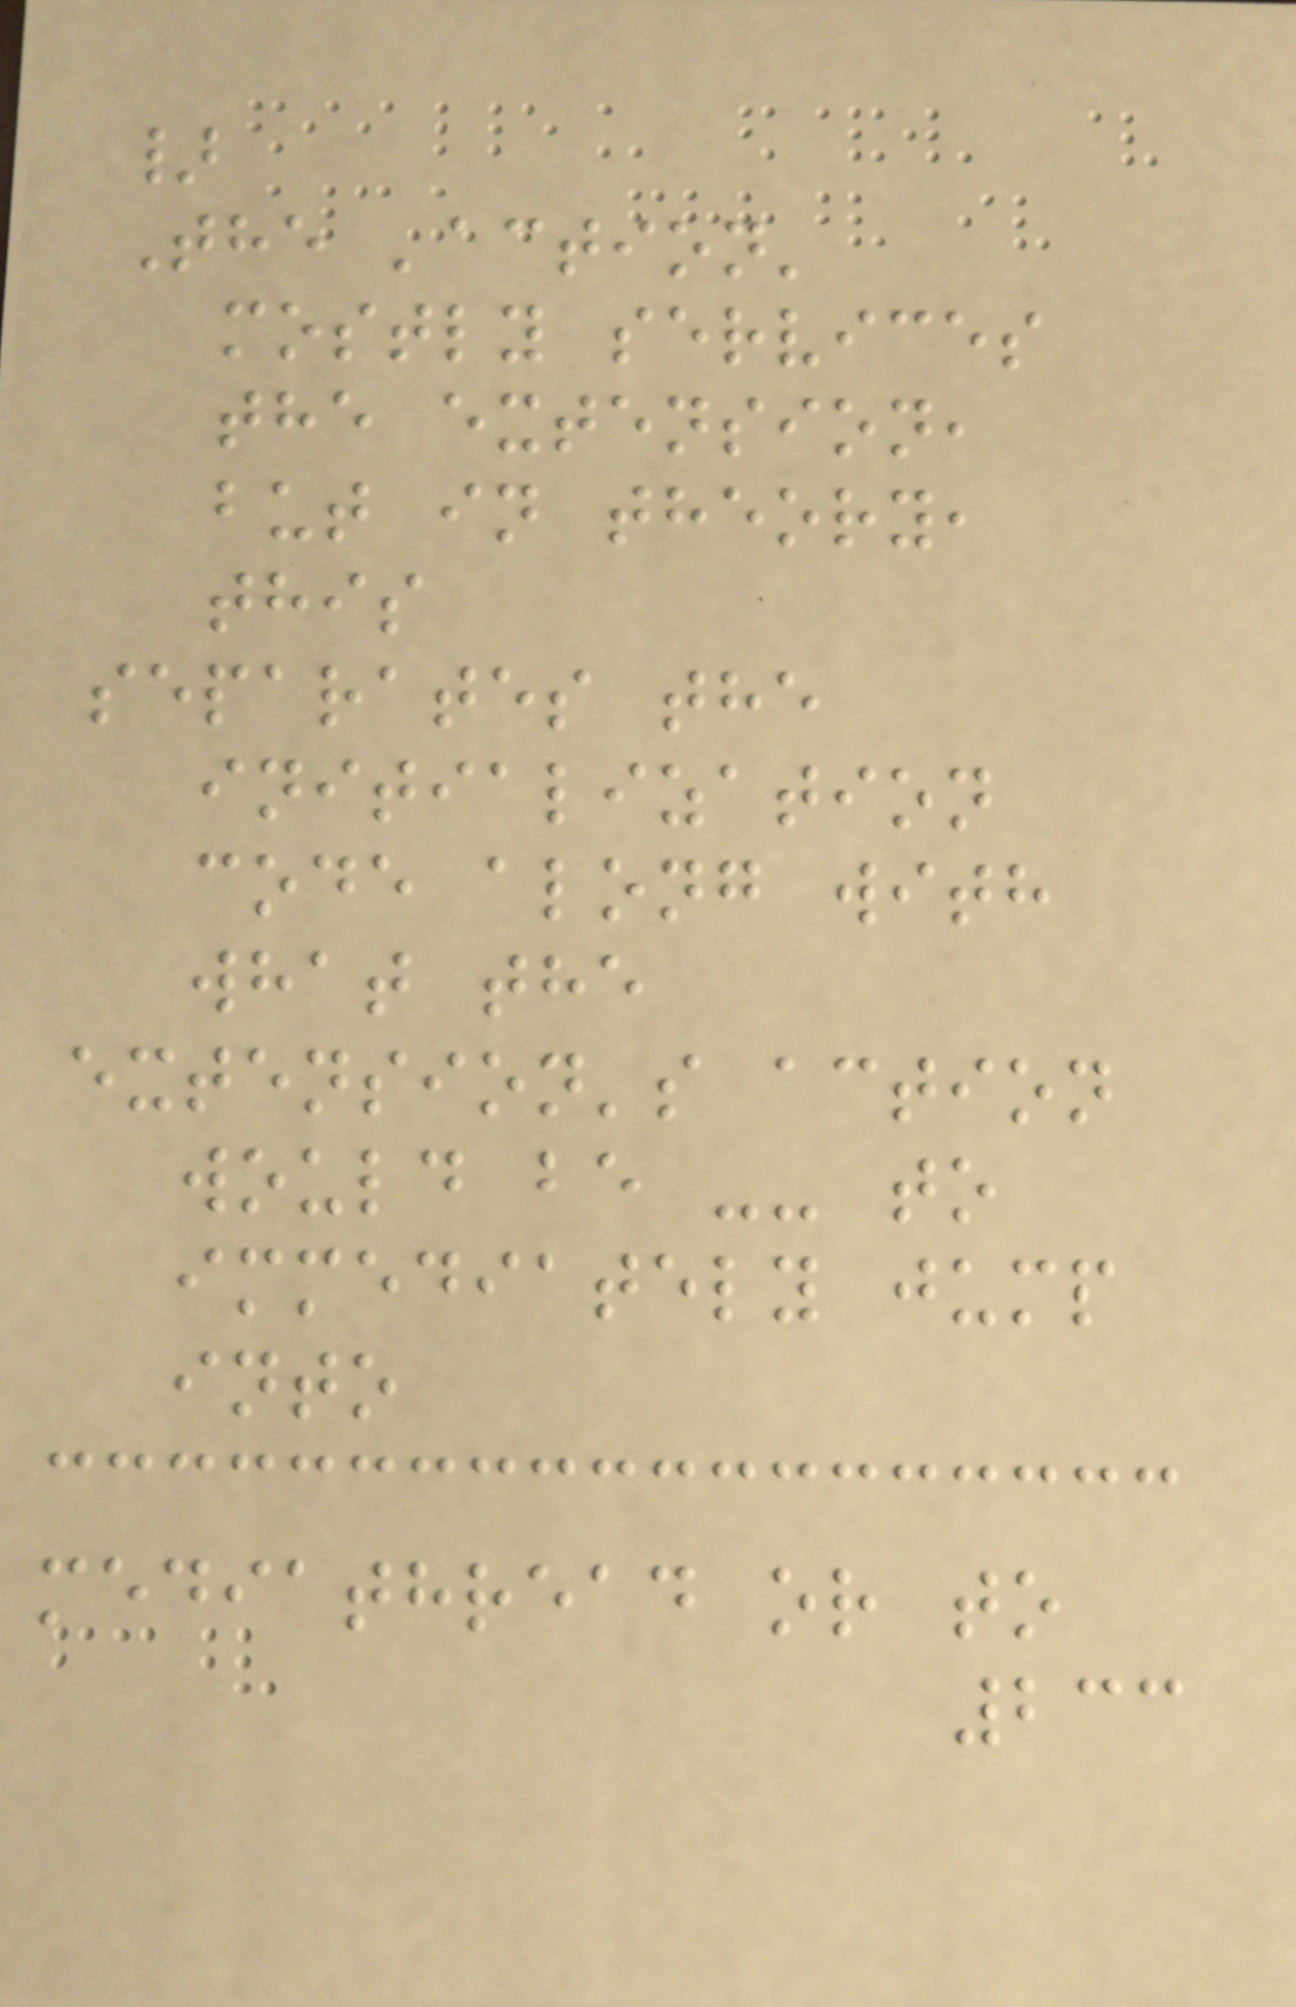}
The 'action'
mostly services
the extension,
but in theory,
this
separates the
initialization
code along with
what the
extension's action
would be -- to
immediately jump
into
mediathread or to
233
